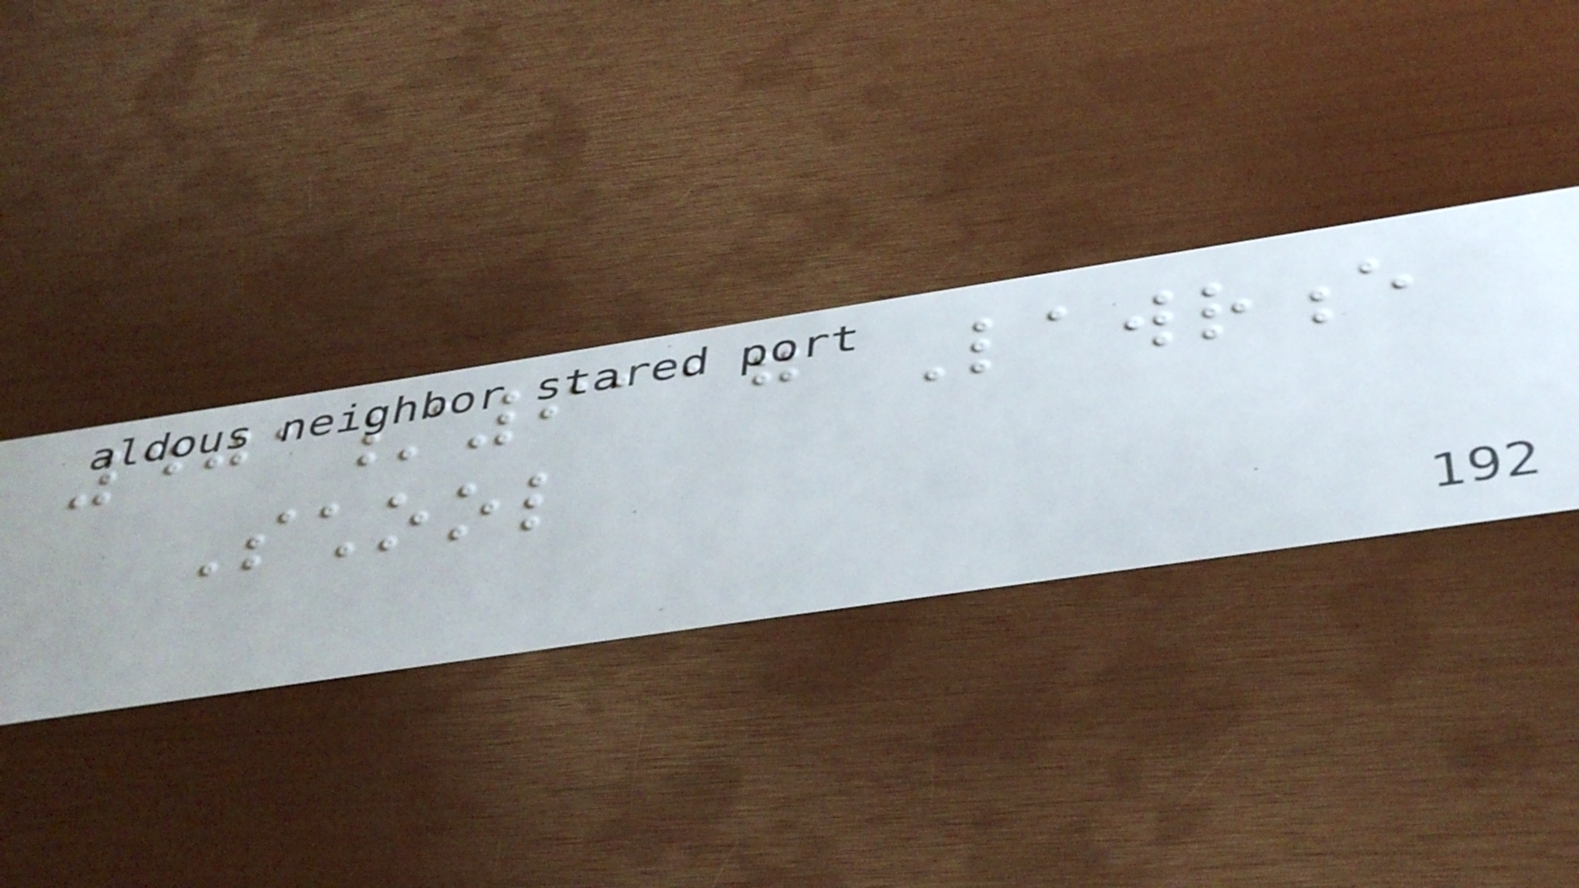401/9117 Lawrence
School
